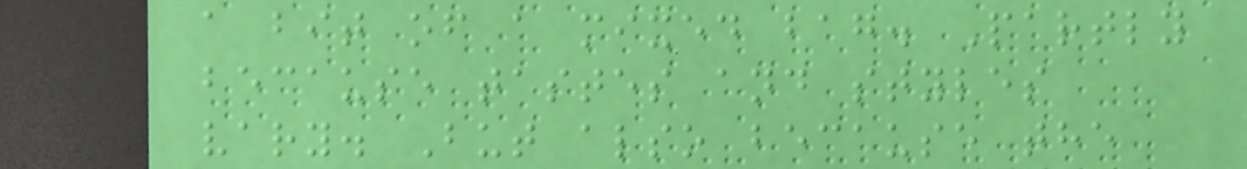a bit of a mixed bag. Partly
because tastes and styles
vary. But also because the
